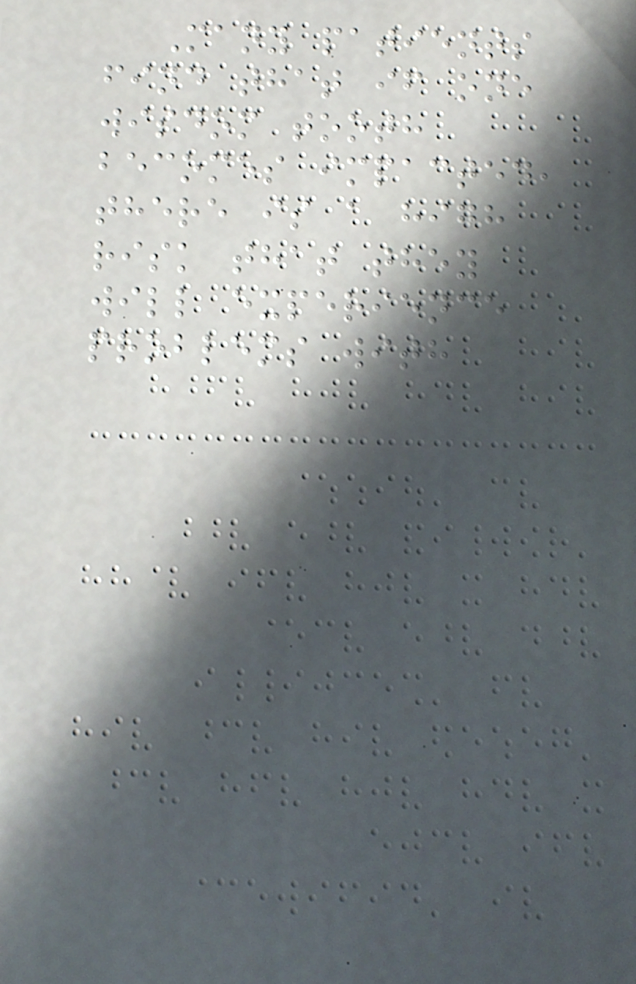Many patients
find that if one
wisdom tooth
becomes impacted,
there is a high
risk that they
will experience
problems with
